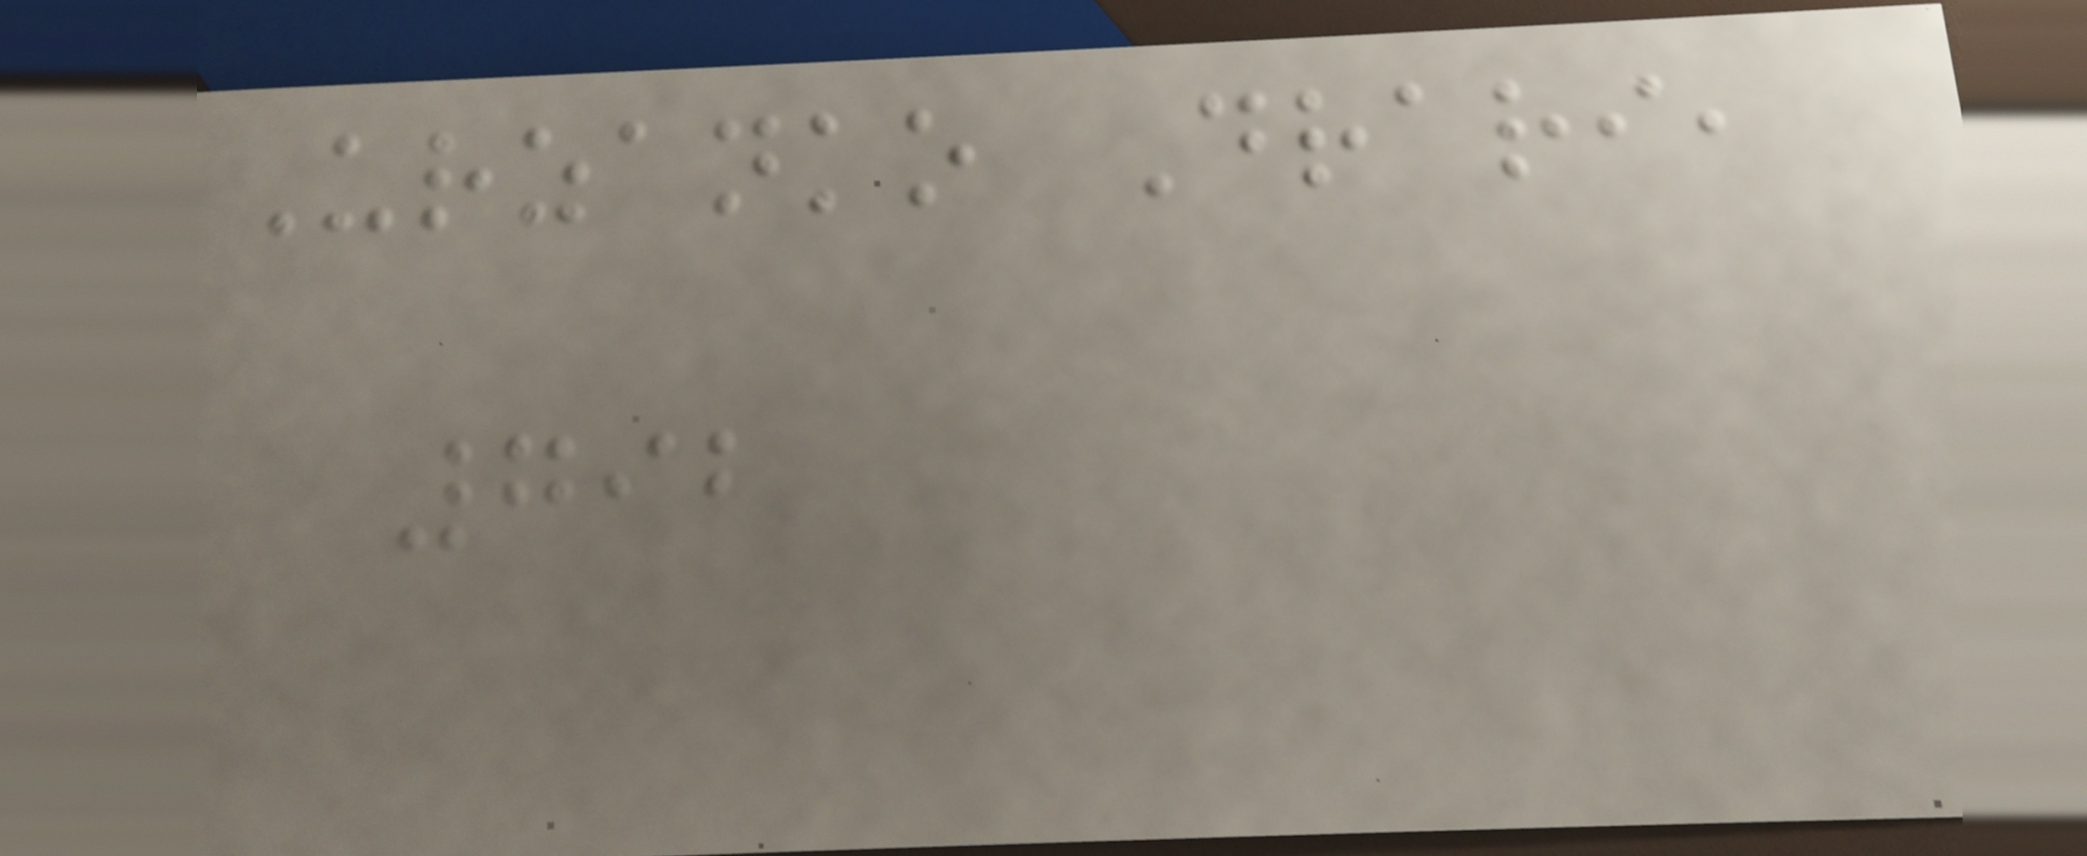Urzanko Drari,
792
